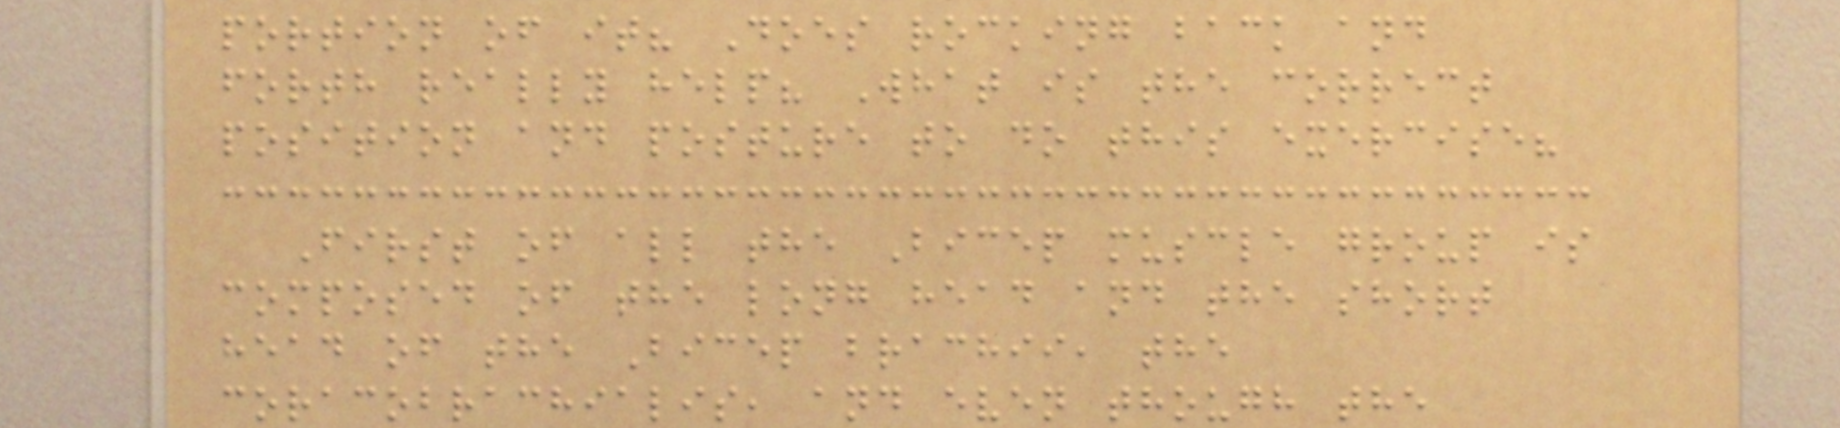portion of it? Does rocking back and
forth really help? What is the correct
position and posture to do this exercise?
First of all the Bicep muscle group is
composed of the long head and the short
head of the Bicep brachii, the
coracobrachialis, and even though the
